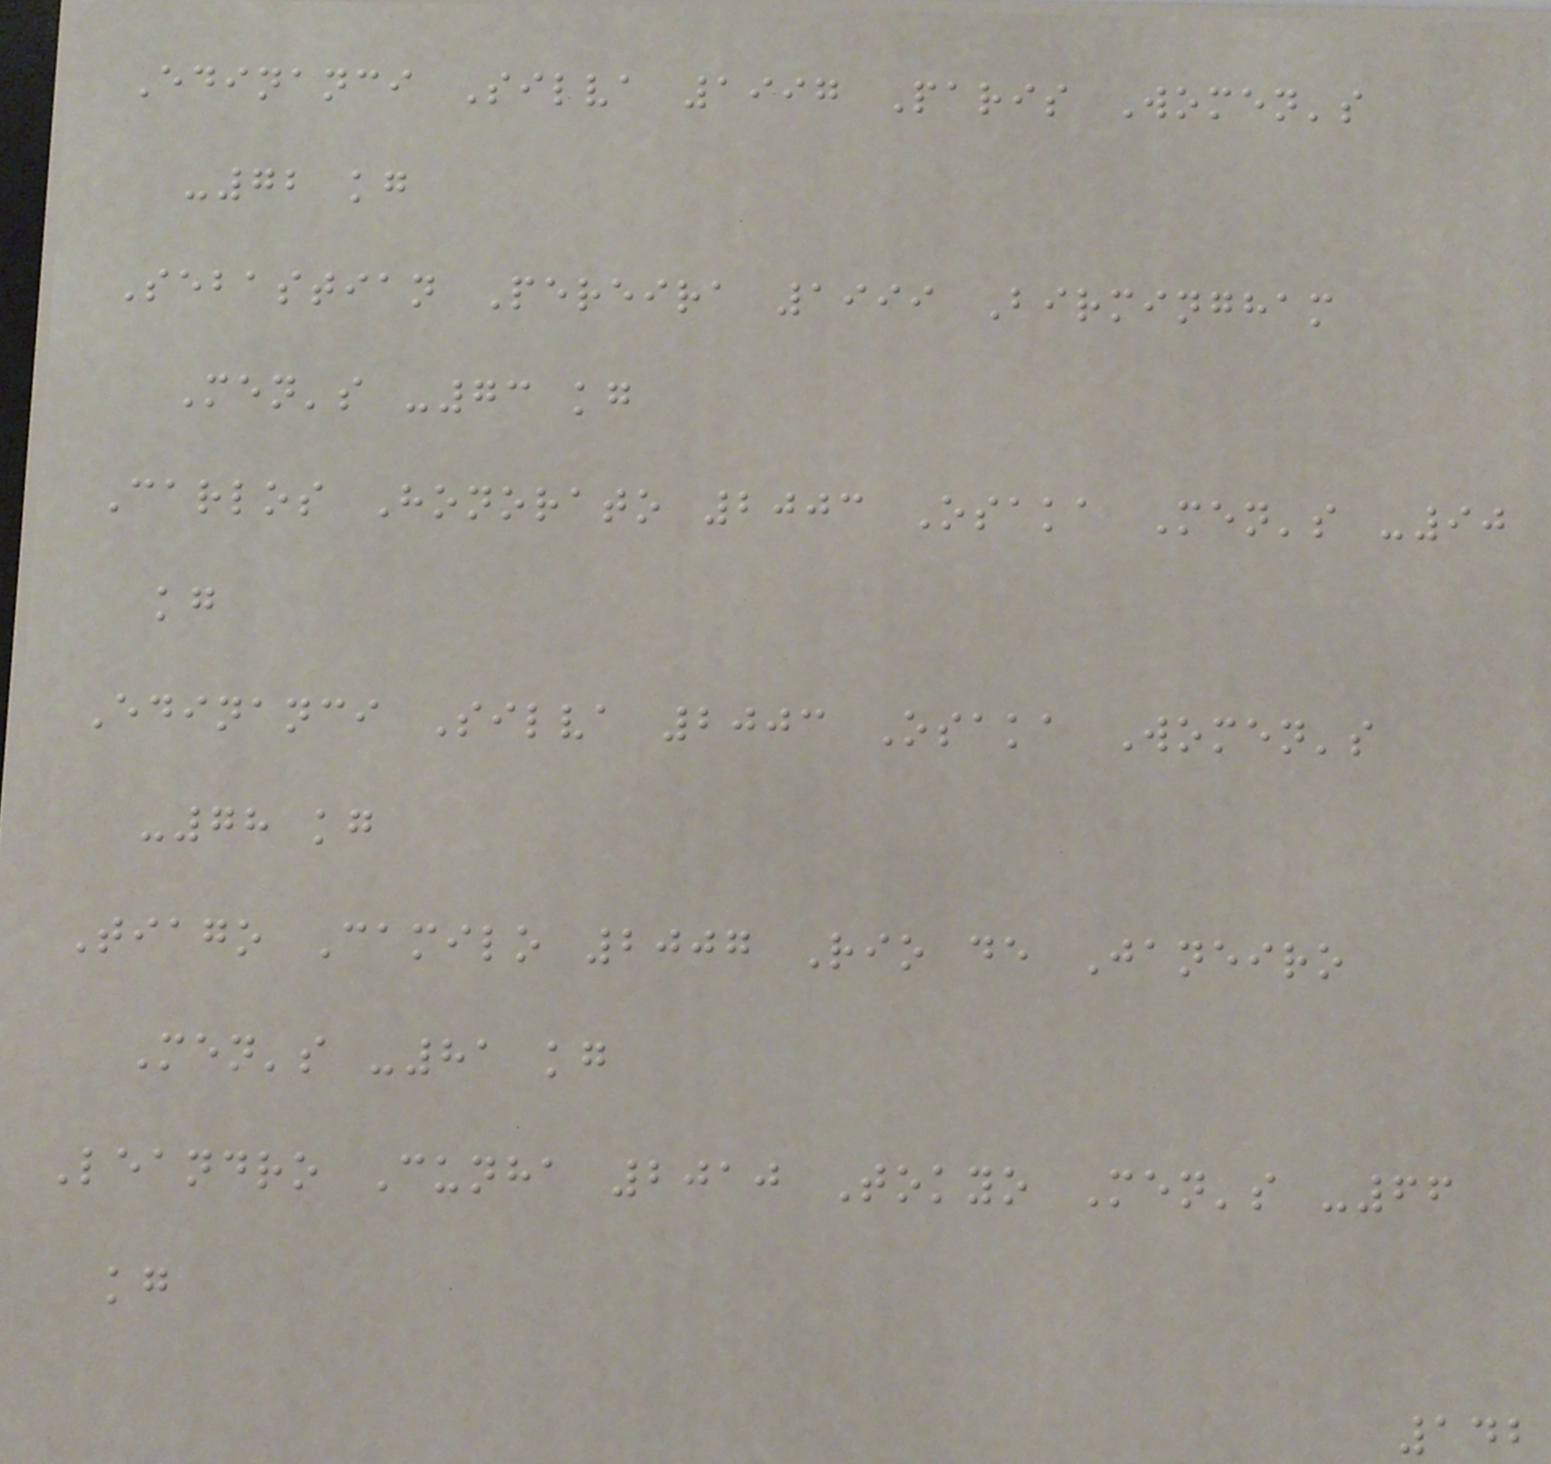Edinanci Silva 1997 Paris Women's
-72 kg
Sebastian Pereira 1999 Birmingham
Men's -73 kg
Carlos Honorato 2003 Osaka Men's -90
kg
Edinanci Silva 2003 Osaka Women's
-78 kg
Tiago Camilo 2007 Rio de Janeiro
Men's -81 kg
Leandro Cunha 2010 Tokyo Men's -66
kg
142
